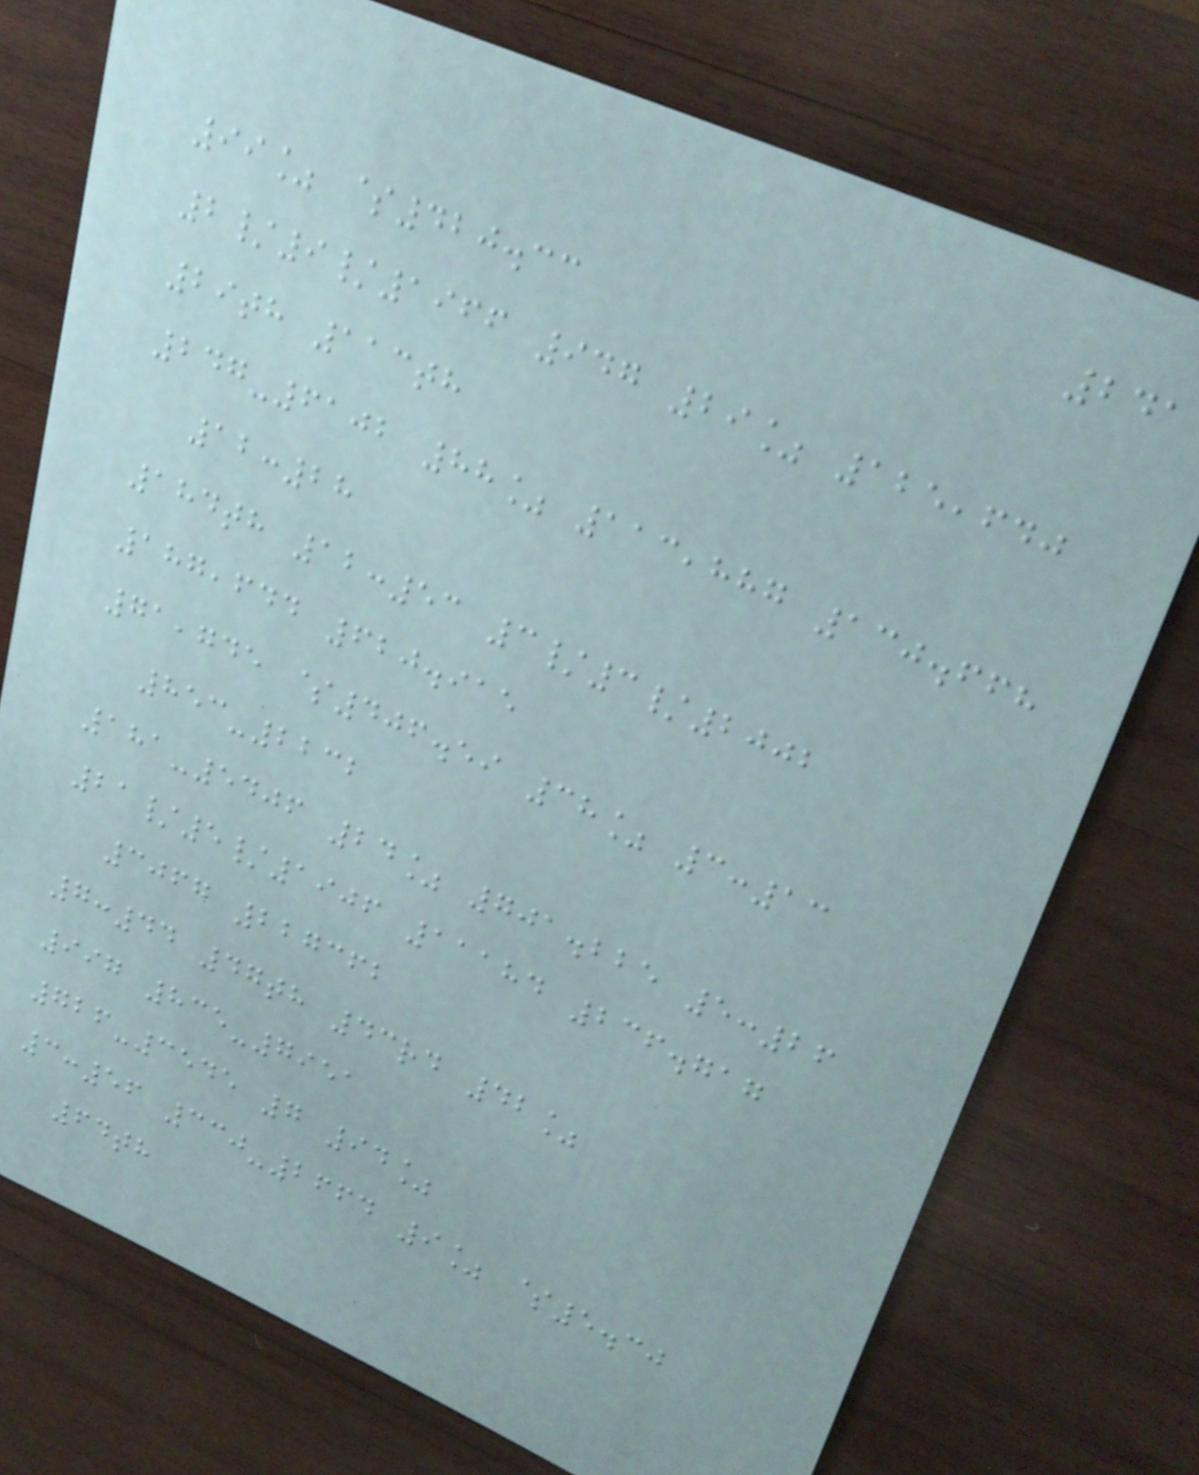241
99% $420.33
2/9/1966 947 29% 125,640
29th 113th
247-6102 88% 113,887 130.668
12:28
184th 12:53 3/3/2002
187,644 620.915
71,745 $406.59 38% 3:13
853-2232
181-5406 24% 701.225 5:26
21/5/1906 11184 236.717
3067 227362
7:44 47th 43rd 42%
997 835-7951
726-3545 7 94%
3:56 330-2664 9% $5.30
64th
